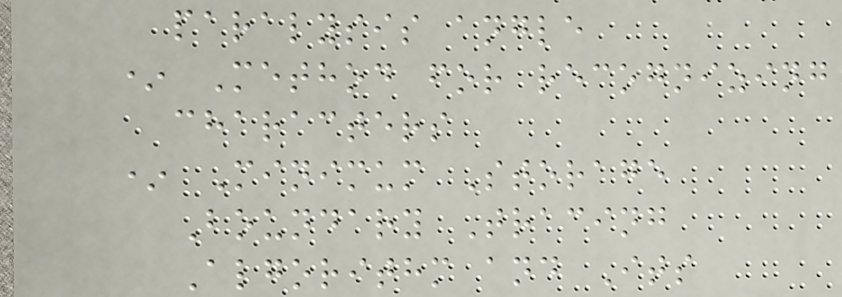paralysis angle
* Method for recognizing
characters
* Minimum Storage
Boundary Tracing
Algorithm and Its
